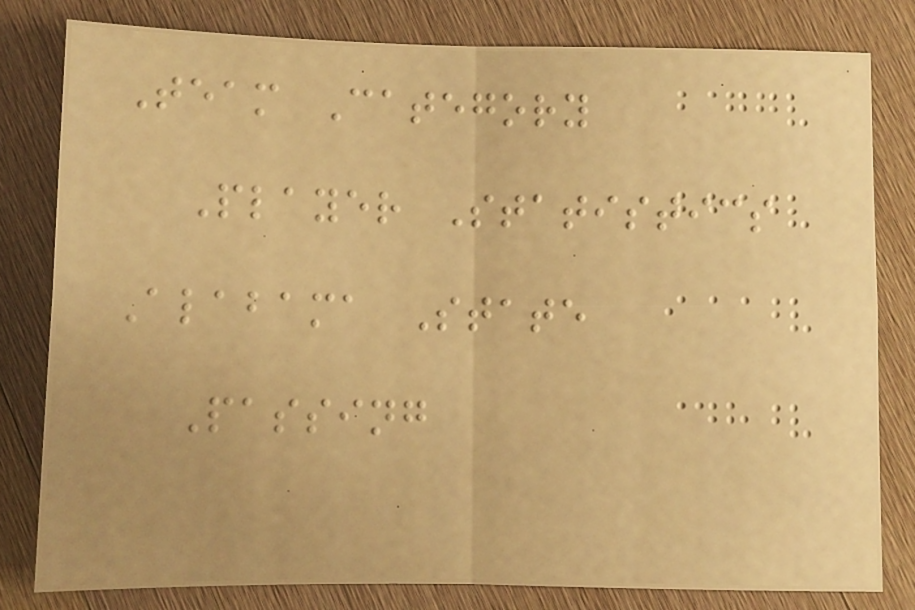Team Category
Player Statistics
Alabama State
Passing
